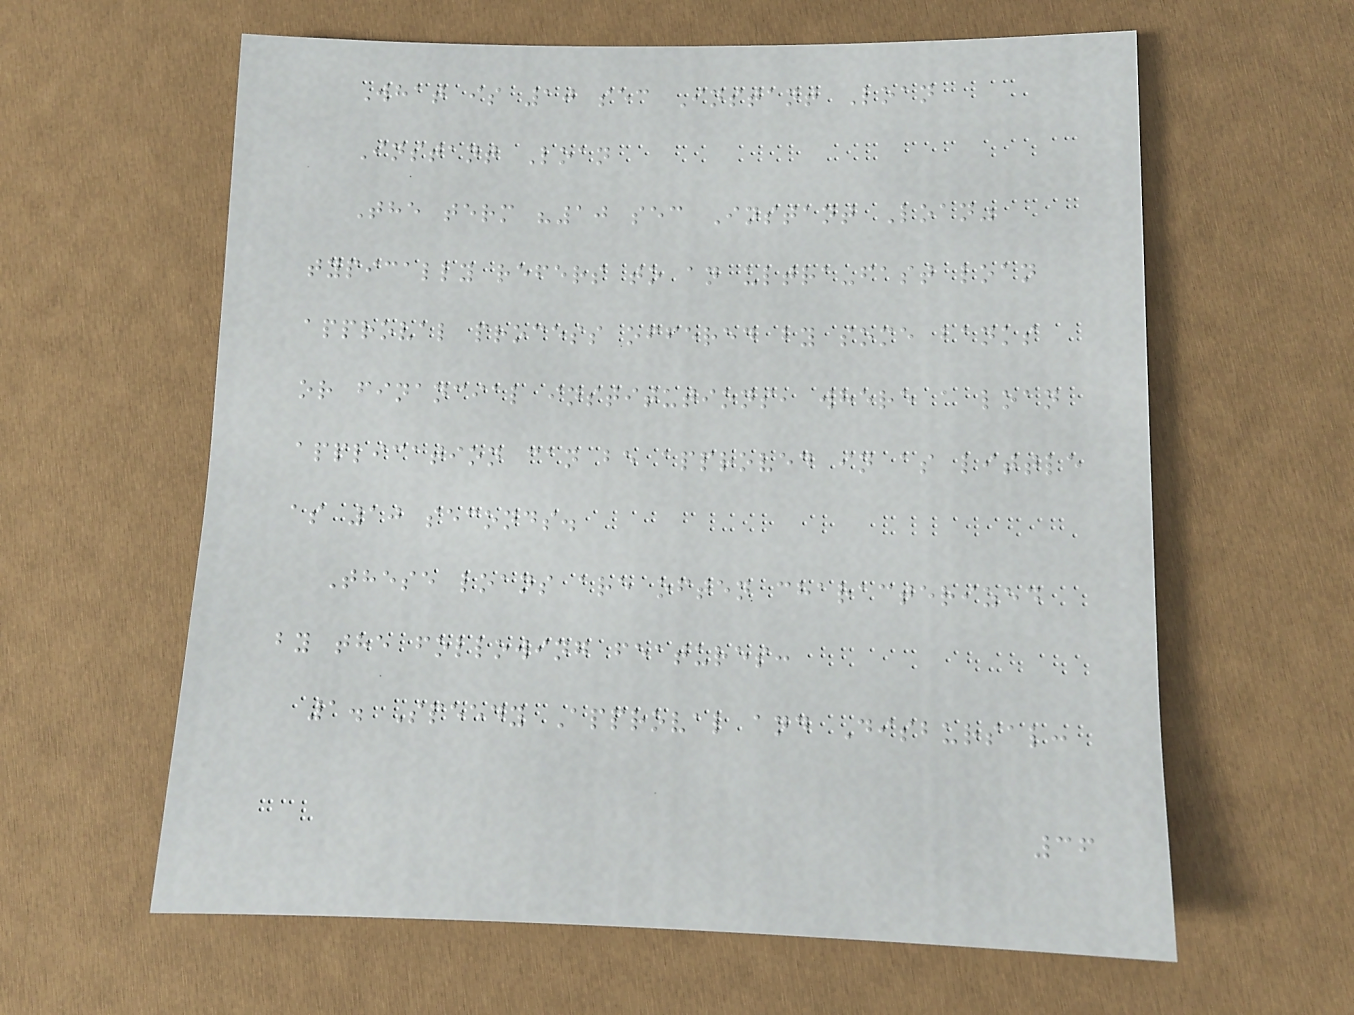What is 10 sec Instant Loan
Instant Loan
The term "10 sec Instant Loan"
typically refers to an ultra-fast loan
approval process offered by some banks
or financial institutions, where a loan
application can be approved in as little
as 10 seconds.
These loans are often characterized
by the following features:
1. Speedy Approval and Disbursal:
36
